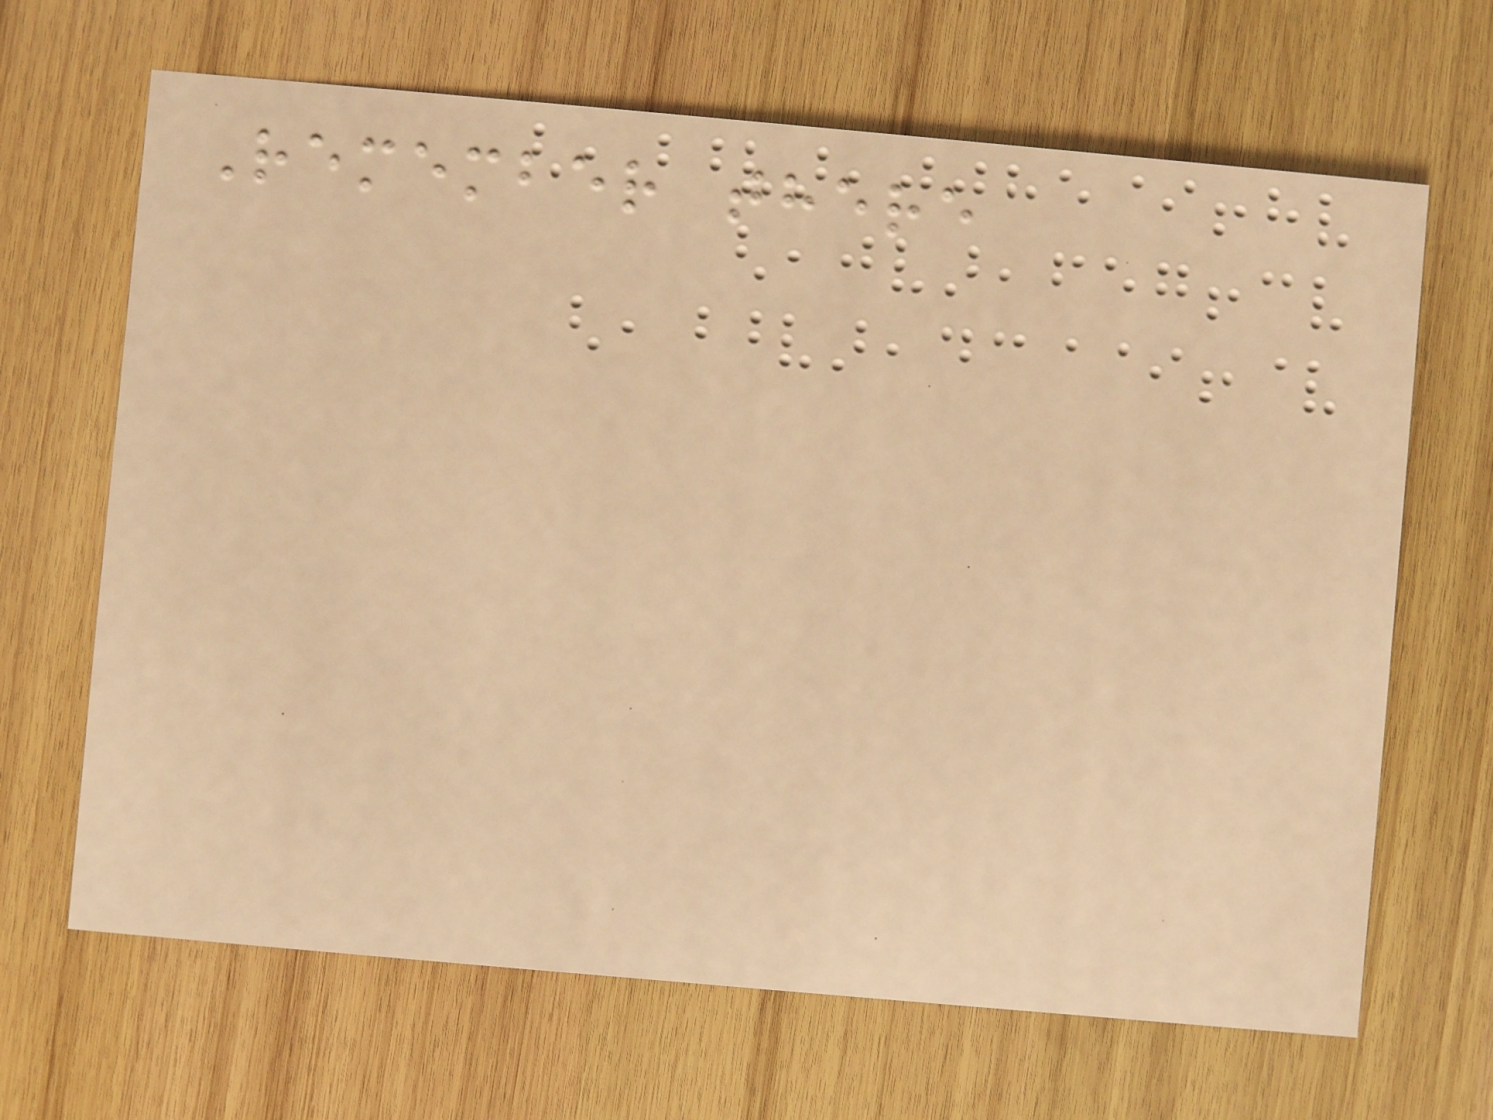Remember there
